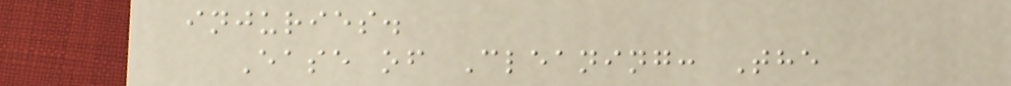injuries.
Ease of Cleaning: The
